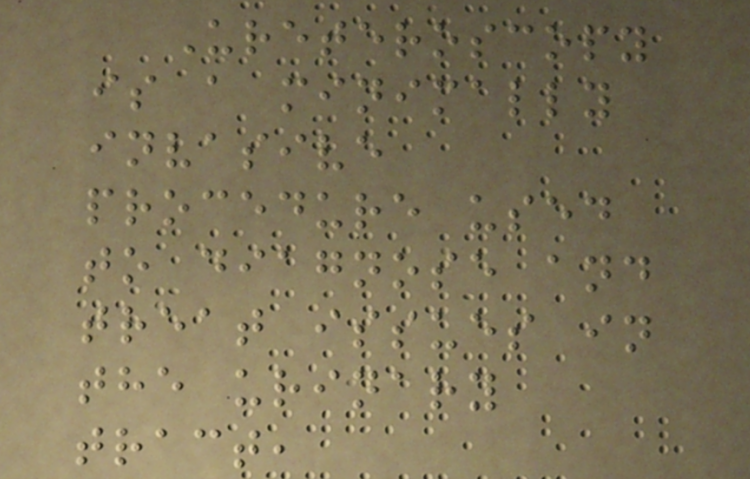Ureteroscopy
is a minimally
invasive
procedure used
to diagnose and
treat issues in
the urinary
tract,
